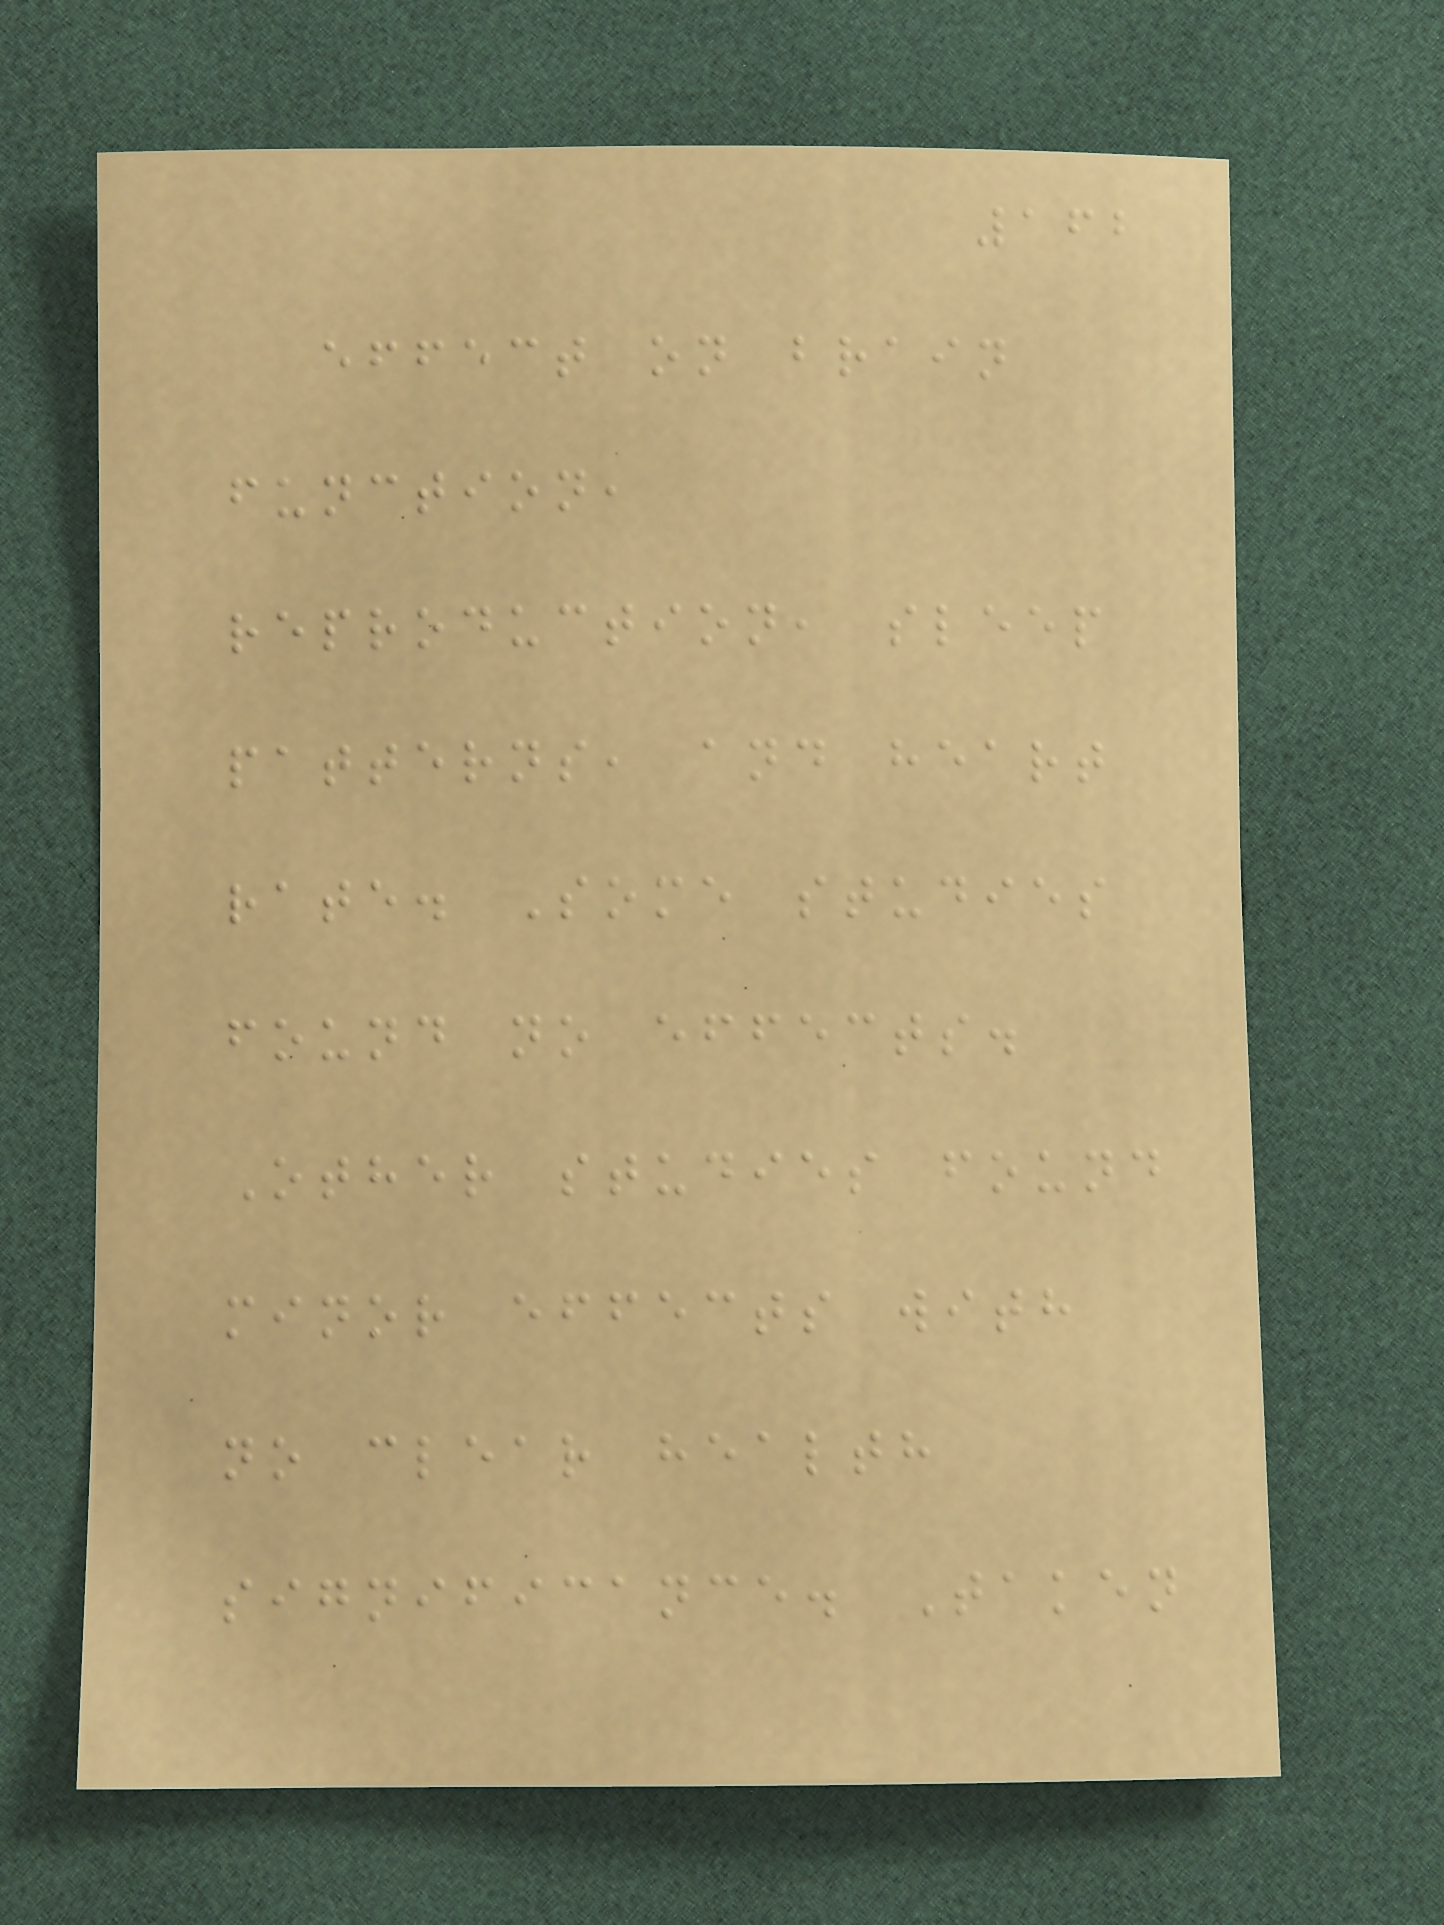162
effect on brain
function,
reproduction, sleep
patterns, and heart
rate. Some studies
found no effects.
Other studies found
minor effects with
no clear health
significance. Taken
